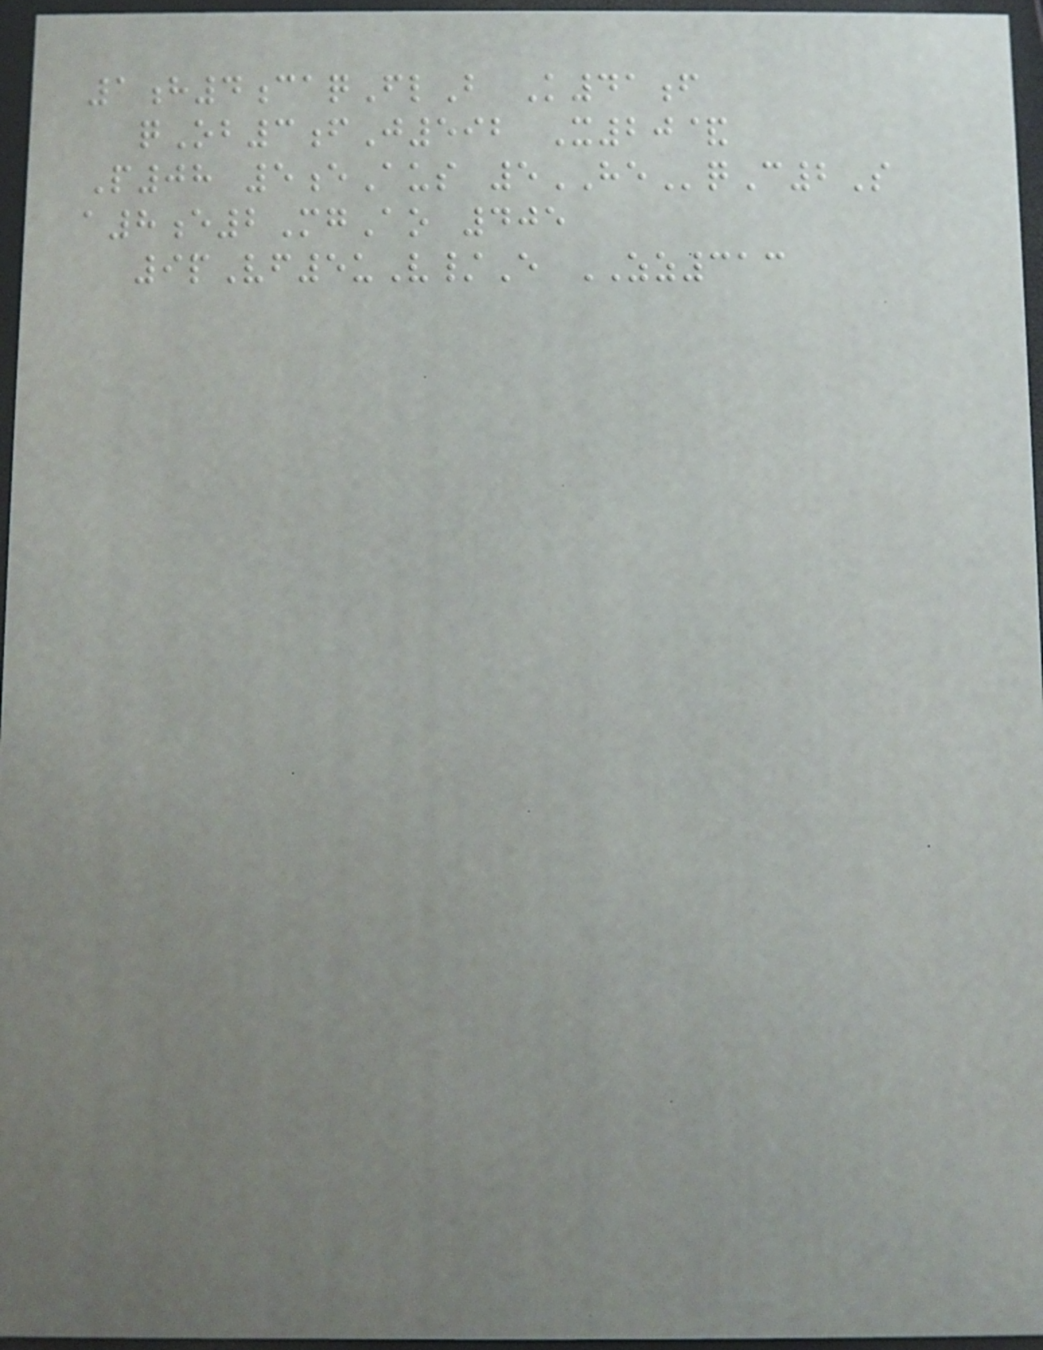1h4caqFlB K41f
qOb3fJ592 X20&
P08 5eAus 5HEqC2S
a8e2MgAo 405
9pVf5uV/E ZZ313
